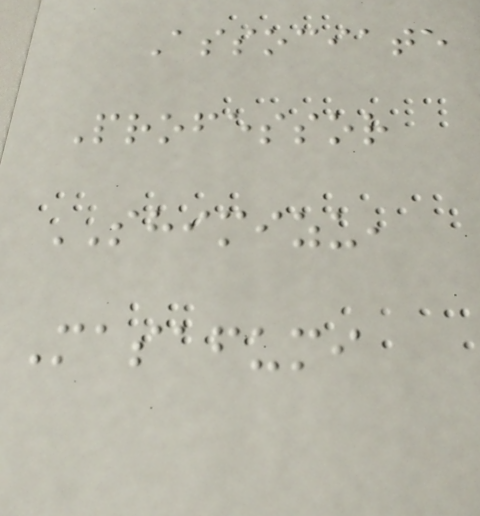Associate
Professor
SHIMIZU,
Masafumi
